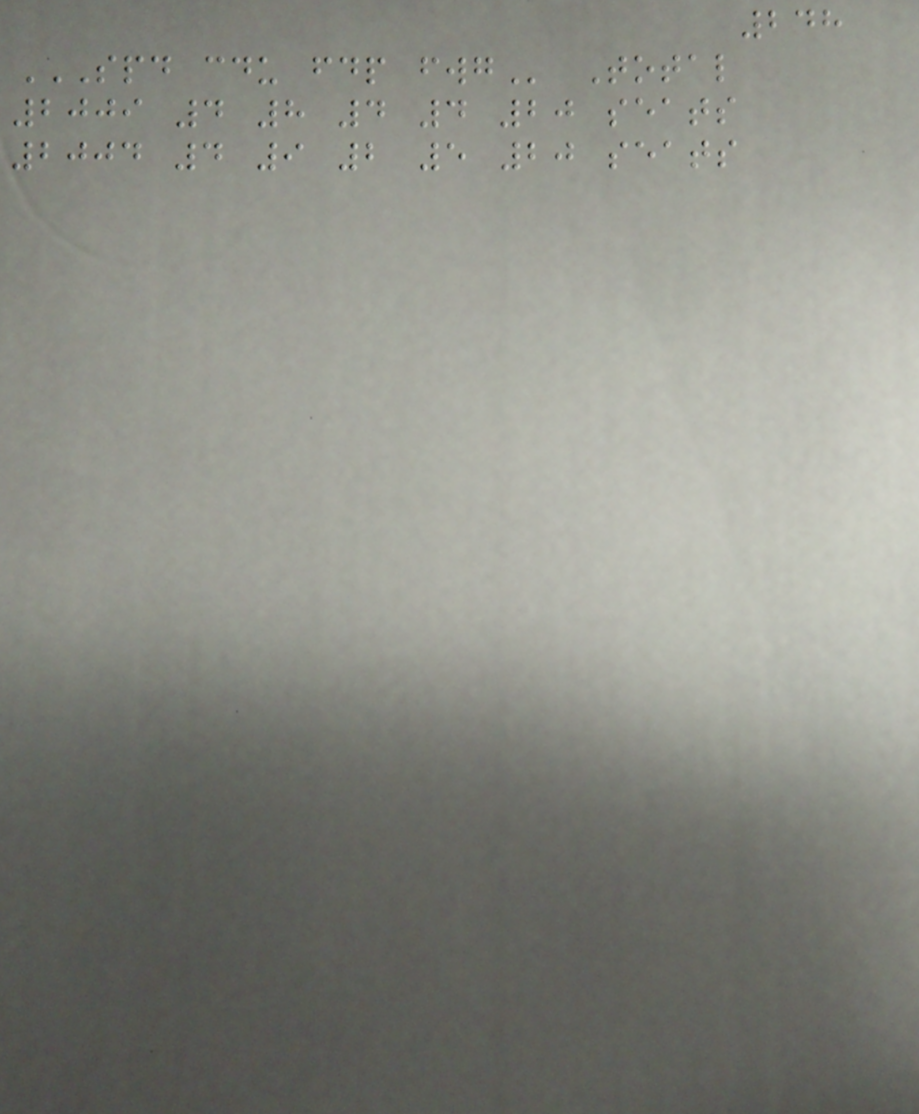248
SPD CDU FDP FWG Total
2009 4 8 4 4 20 seats
2004 4 9 2 5 20 seats
